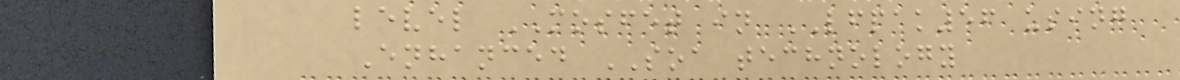level MOSFET in LFPAK56 using
Enhanced SOA technology
